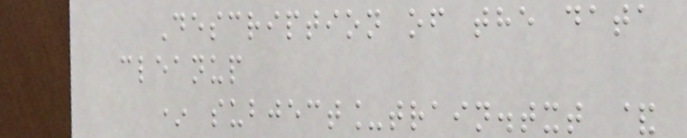Description of the data
cleanup
* subject_train.txt &
